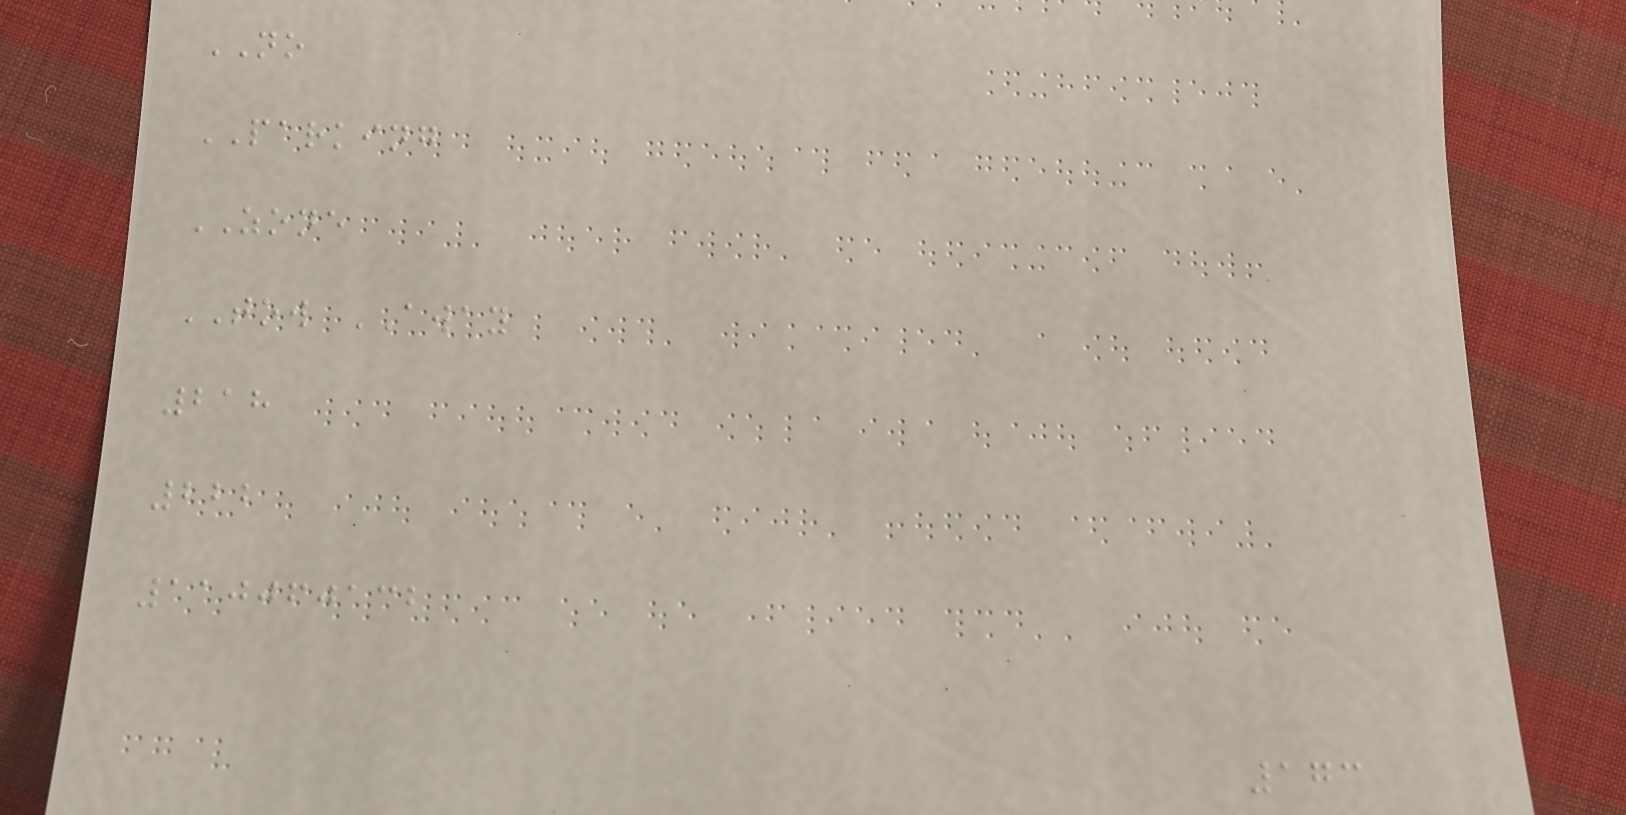NO
PARKING
ZONE
TOW AWAY
218
222
110060132
173
